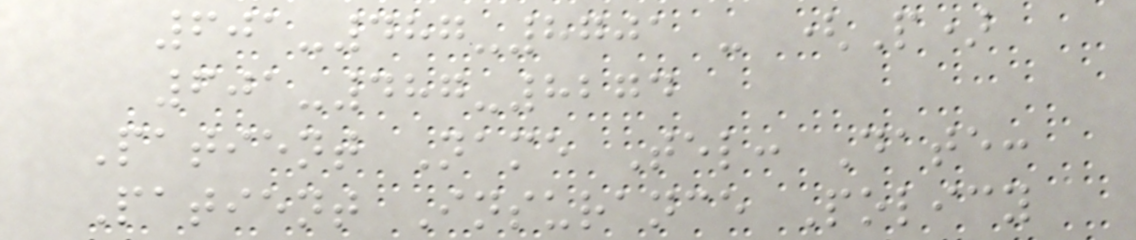601-487-8701 - (P)
601-487-8274
Patient Name Tel: Date:
Patient Insurance Policy
